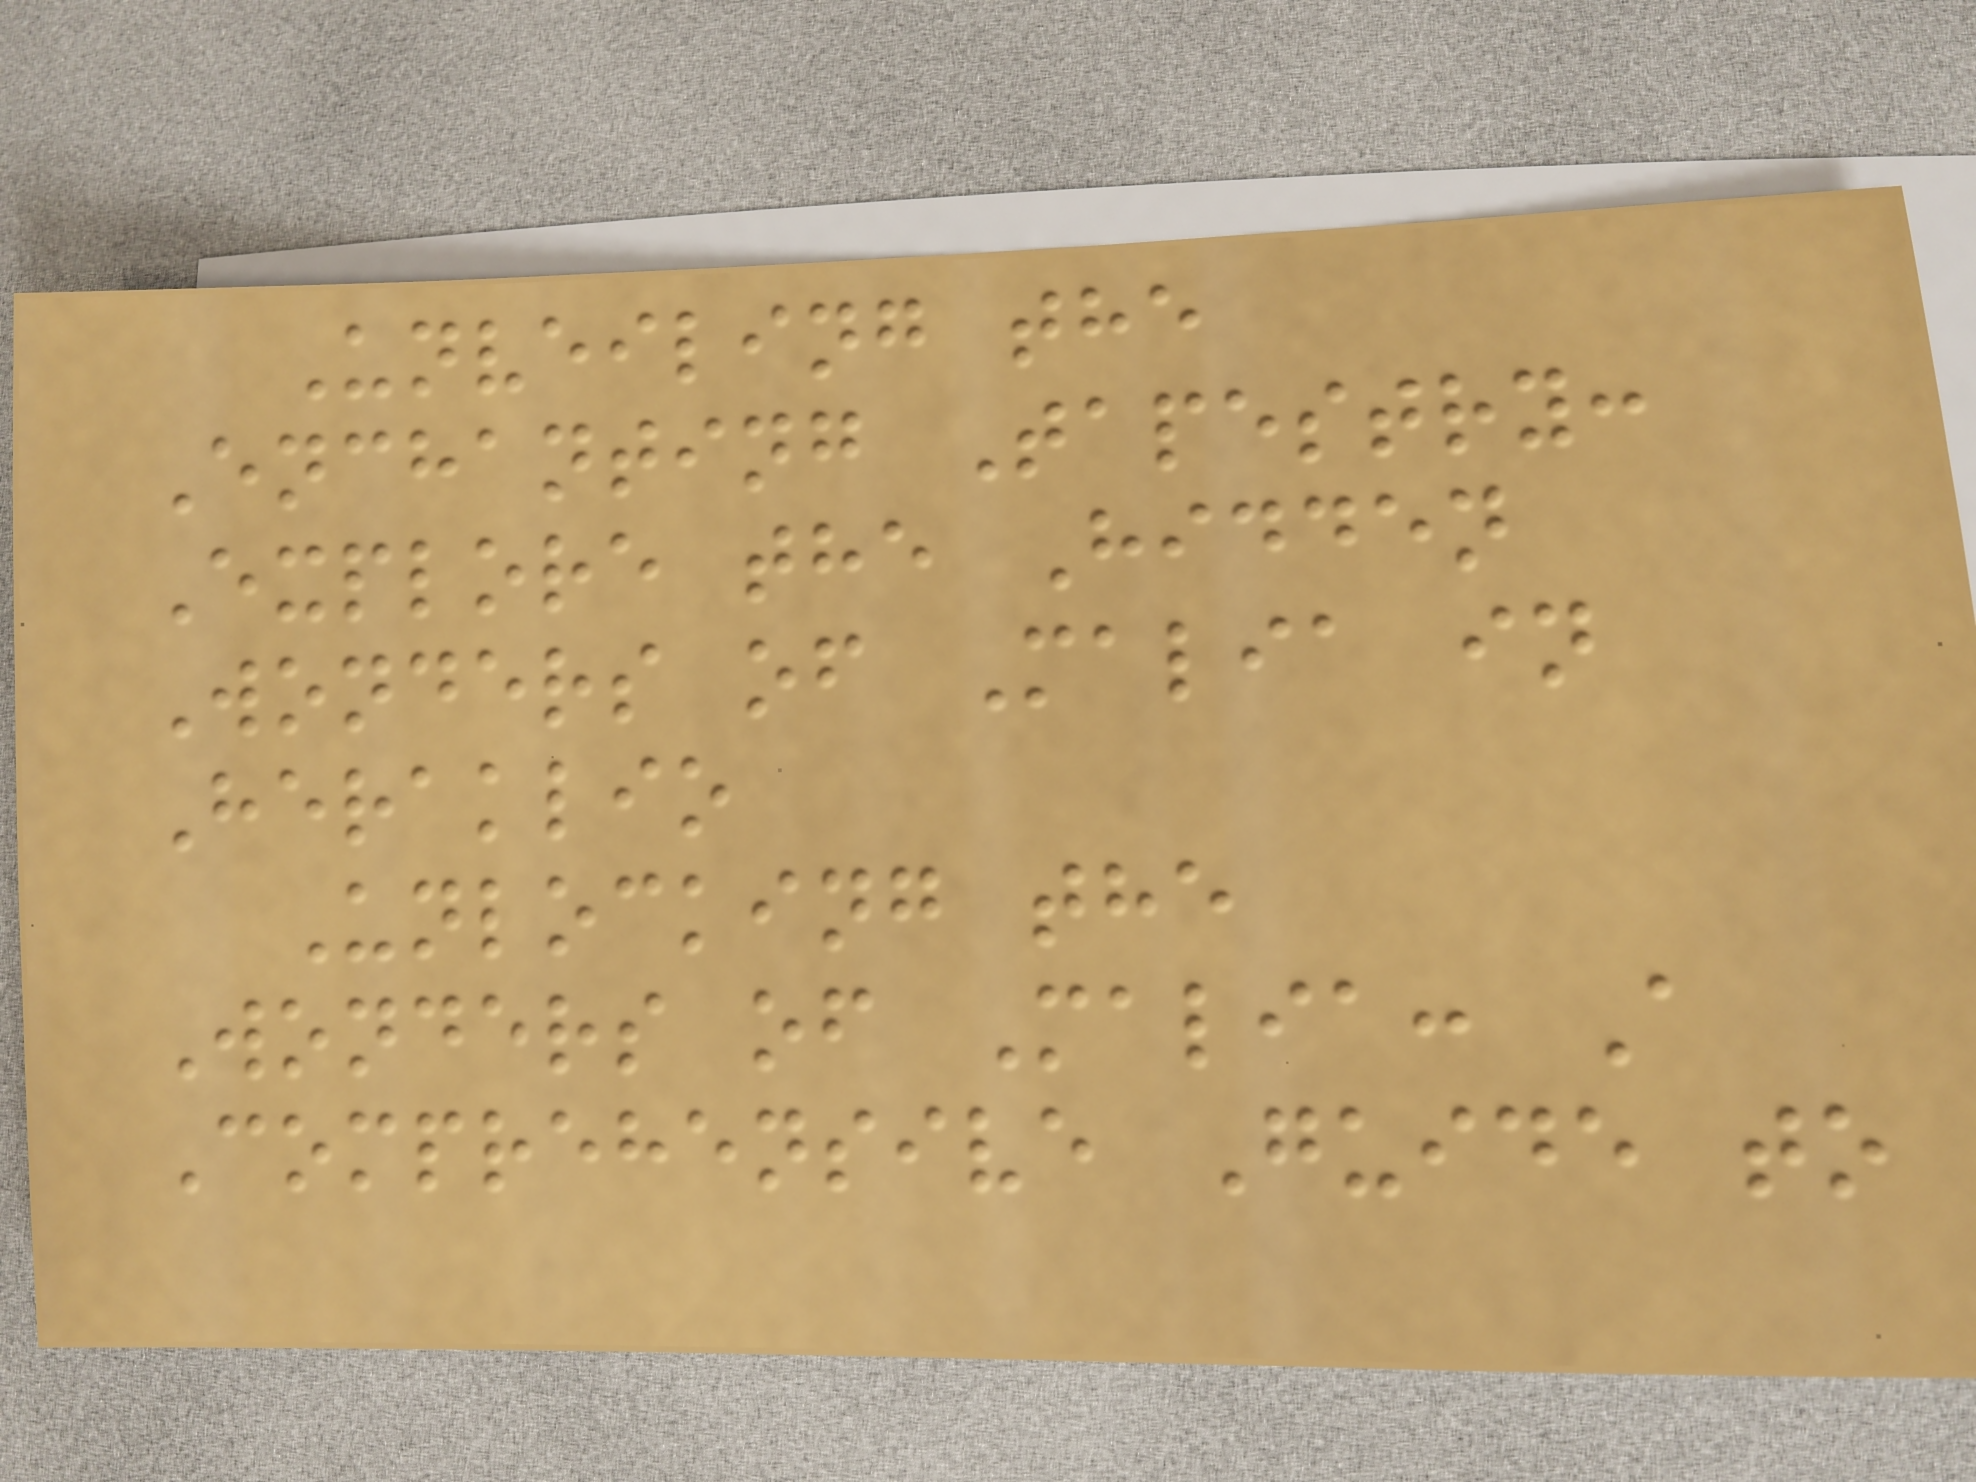Unveiling the
Enchanting Tapestry:
Explore the Hidden
Wonders of Malia in
Heraklio
Unlocking the
Wonders of Malia: A
Comprehensive Guide to
